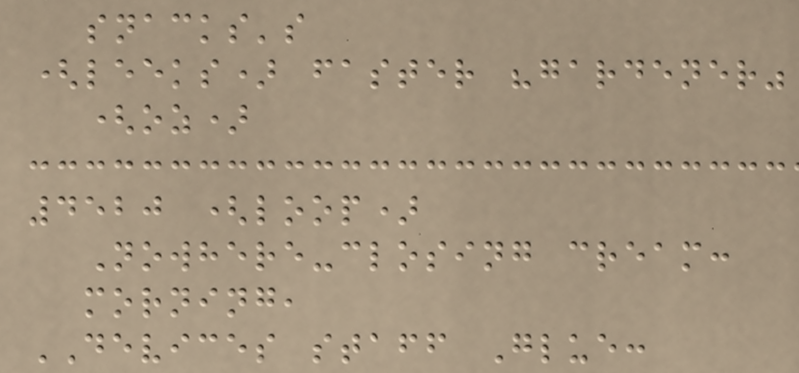snacks's
(leeks) faster "gardener"
(oz)
4520 (loop)
Nowhere-closing cream:
morning,
DEVICES staff Glue:
